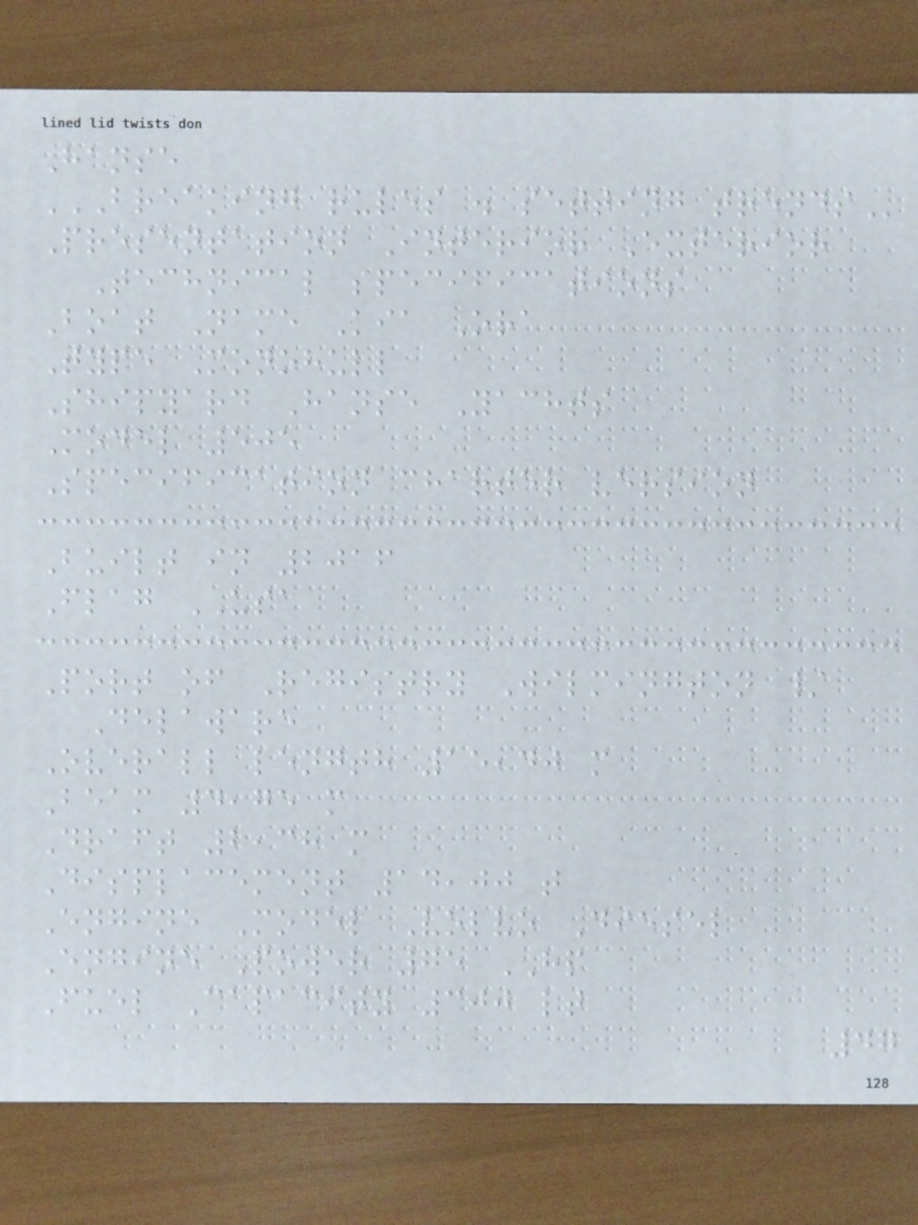Hanse
BREAKING RULES . SETTING TRENDS
Presentation Interior Exterior
Technical specifications
Boat Name Kia Ora
Type Monohull
Shipyard Hanse Yachts
Model 505
Specification charter version
Built in 2016
Flag USA
Port of Registry Wilmington /
Delaware
Overall length 15,40 m
Beam 4,75 m
Draft 2,38 m
Displacement 14,00 t
Engine Model Volvo Diesel
Engine Power 75 HP
Fuel Capacity 300 lt
47
